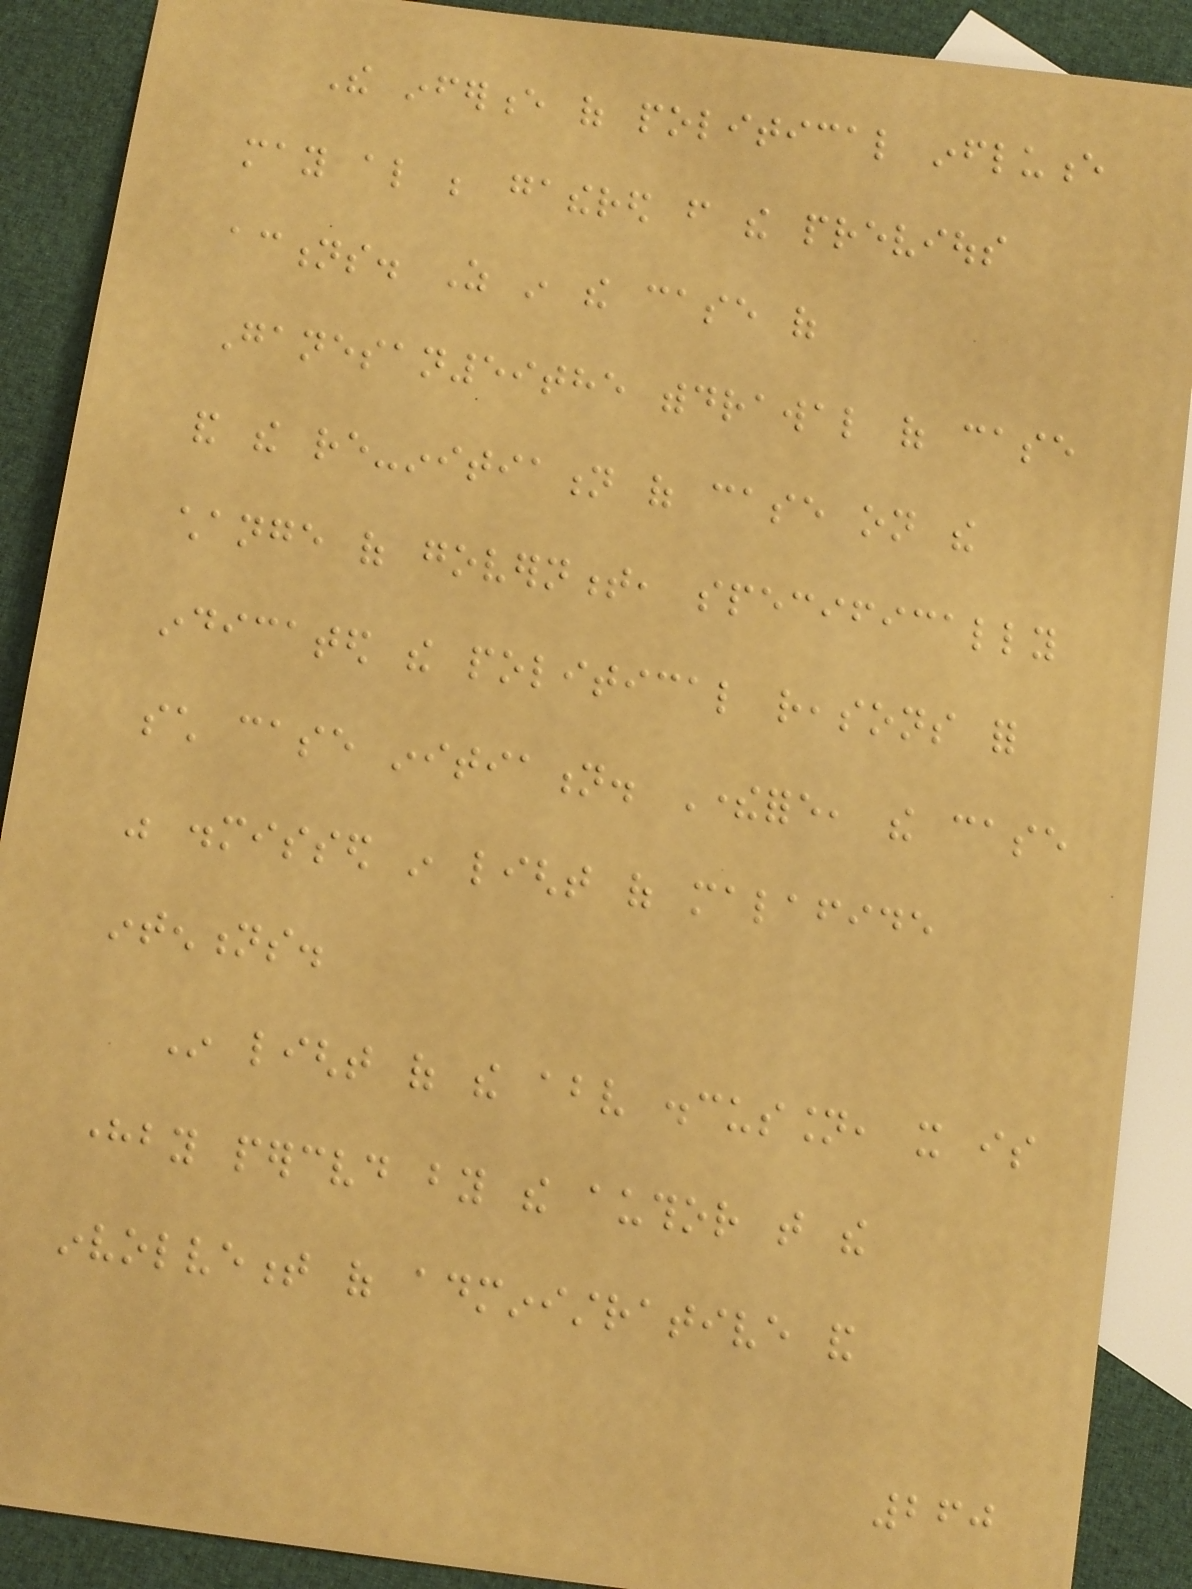The inference of political influence
may also be gathered from the previous
actions. As in the case of
Ganesan59the withdrawal of case
and the re-initiation of case on the
change of government, specifically
indicated the political reasons for
such case initiation. Therefore, the case
was dismissed in light of malafide
intentions.
In light of the above discussion, it is
hereby perceived by the author that the
involvement of administrative and
260
